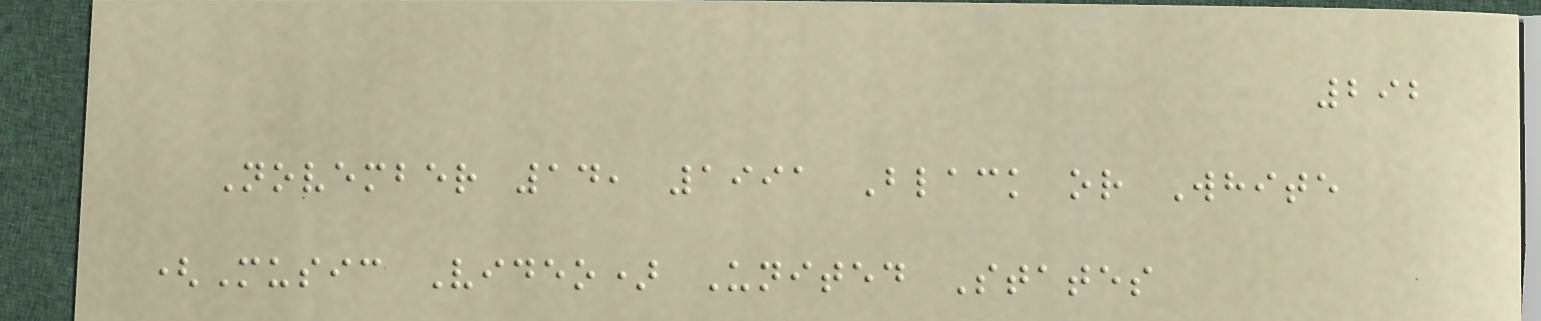292
November 14, 1991 Black or White
(Music Video) United States
